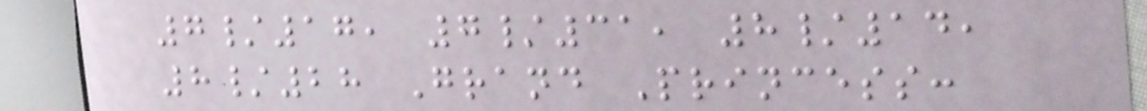7/17, 7/31, 8/14,
8/28 Grand Princess:
